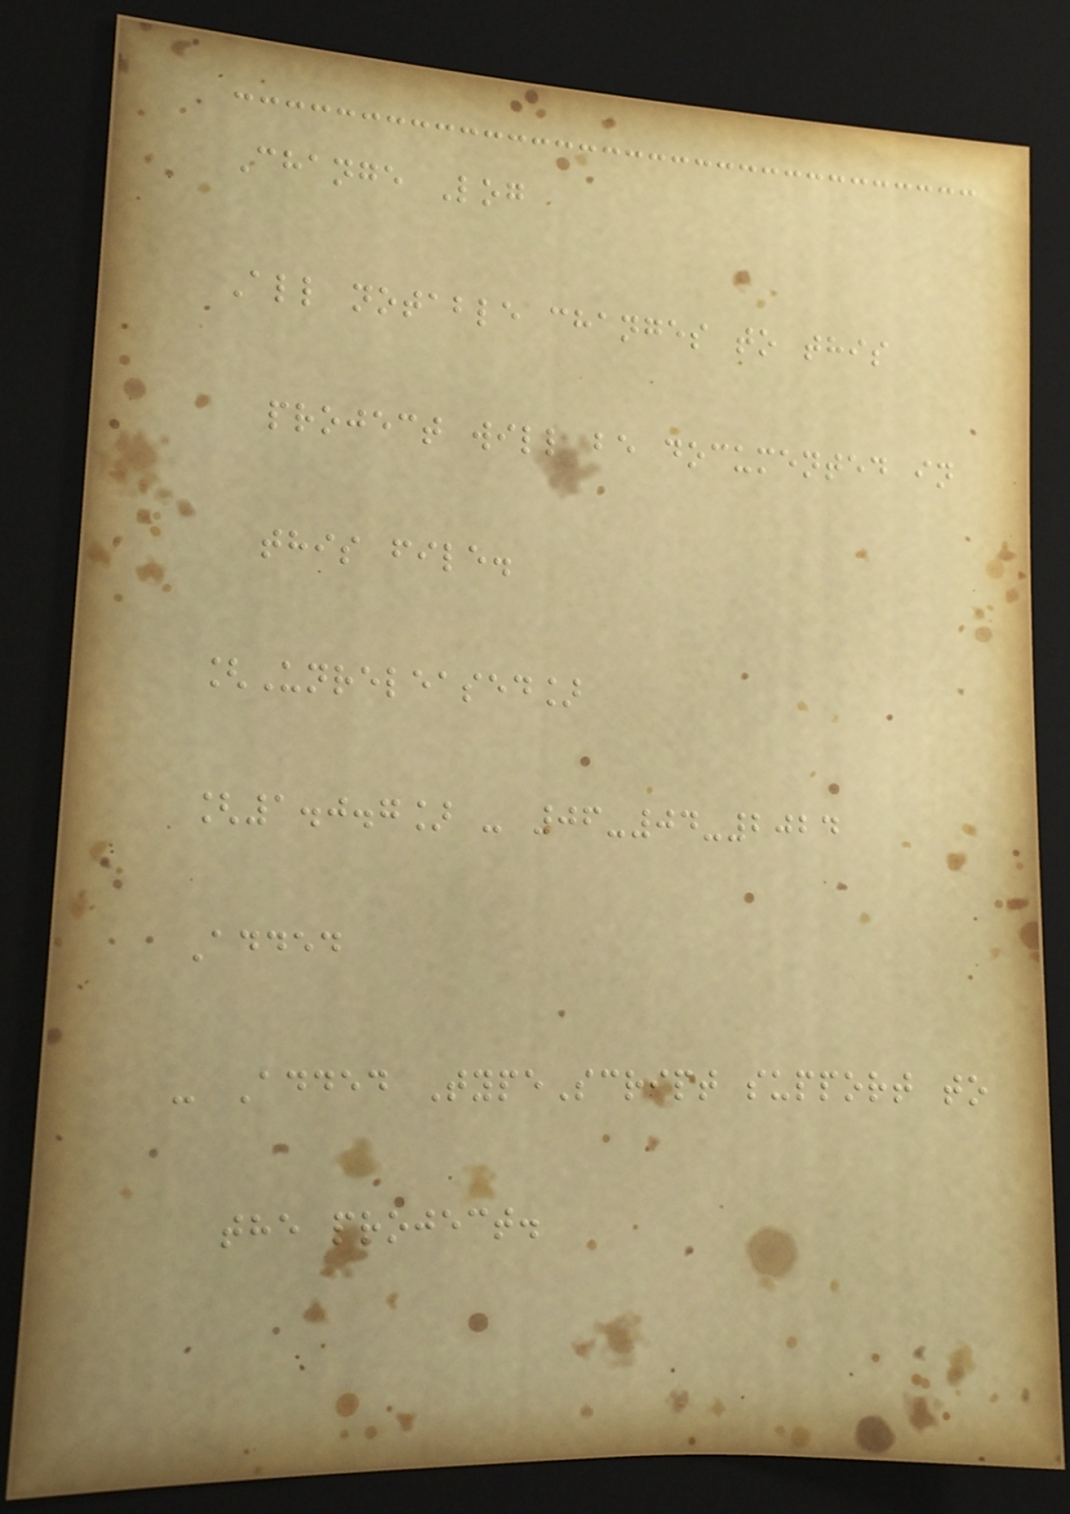Change Log
All notable changes to this
project will be documented in
this file.
[Unreleased]
[1.0.7] - 06-04-2024
Added
- Added TypeScript support to
the project.
